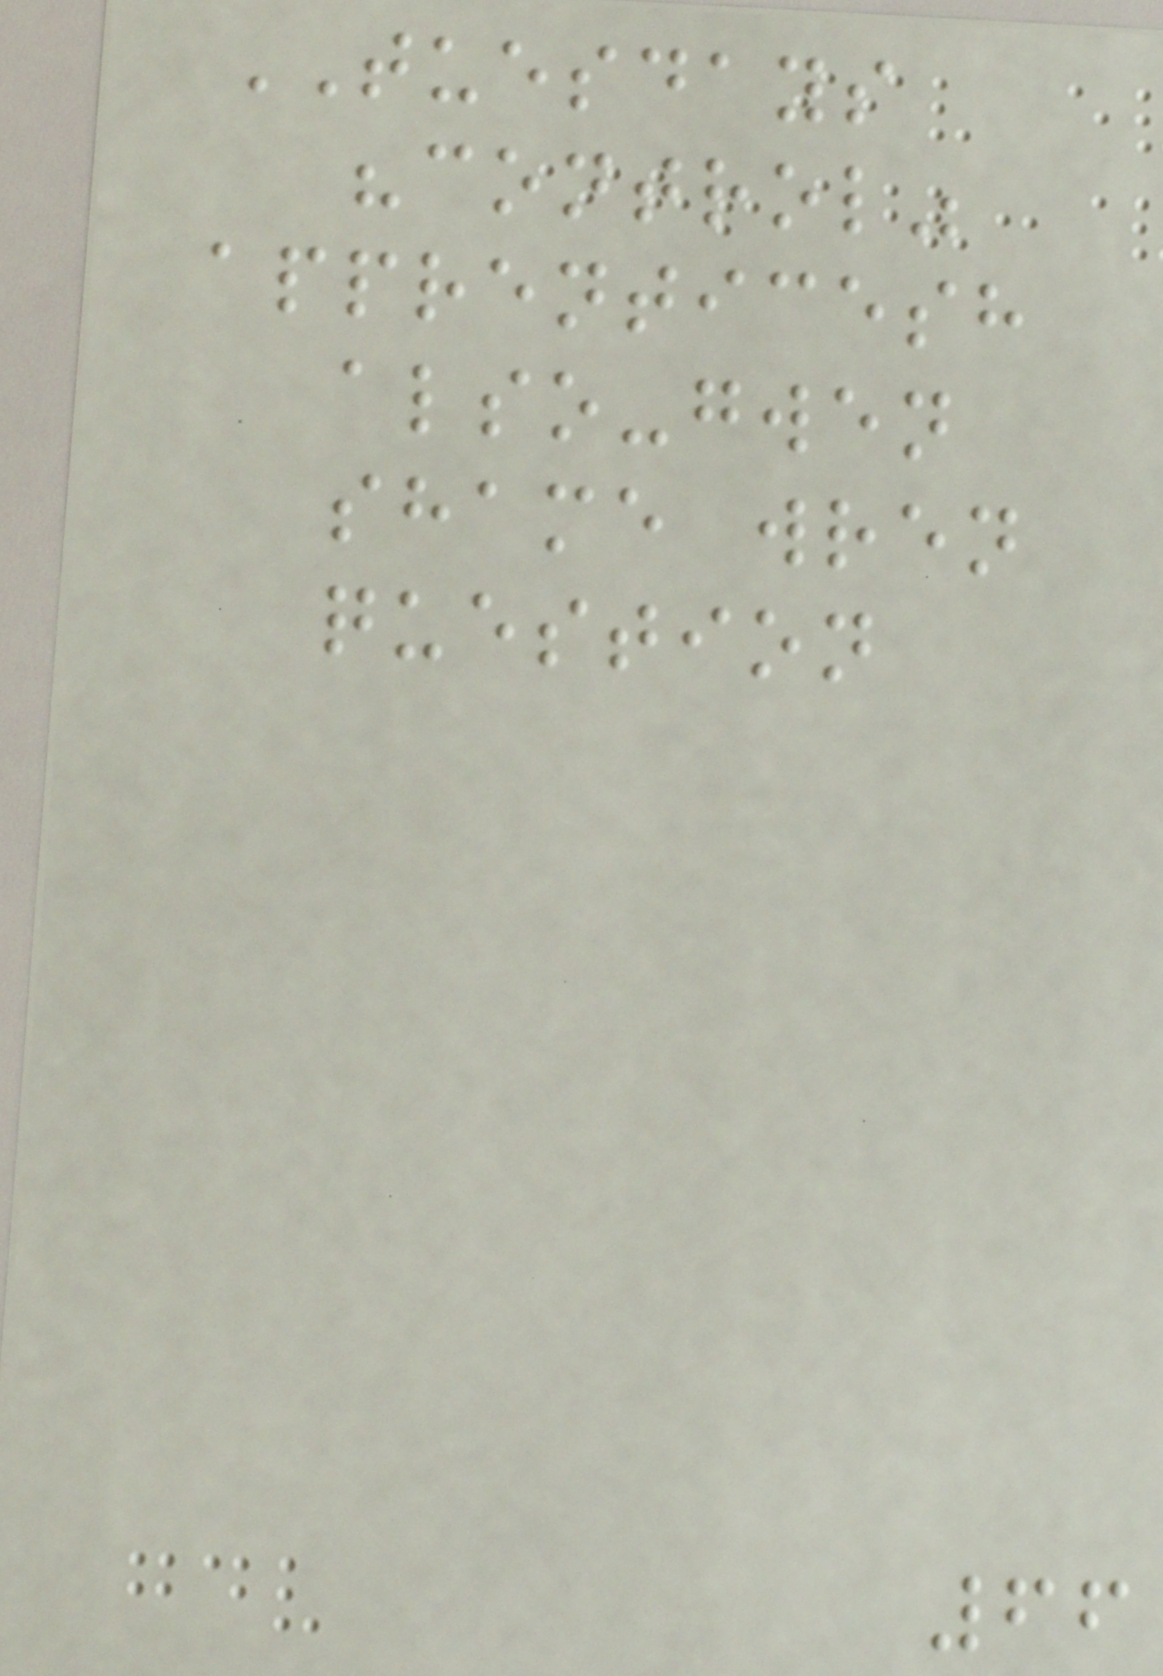TUESDAYS
"control"
apprenticesh
also-gwen
shame wren
question
66
